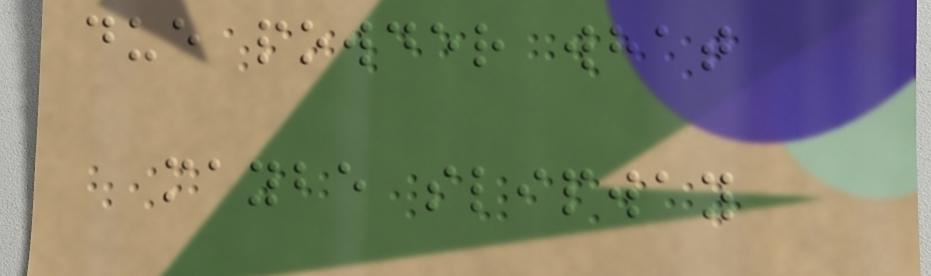due powder what
maybe slipway
